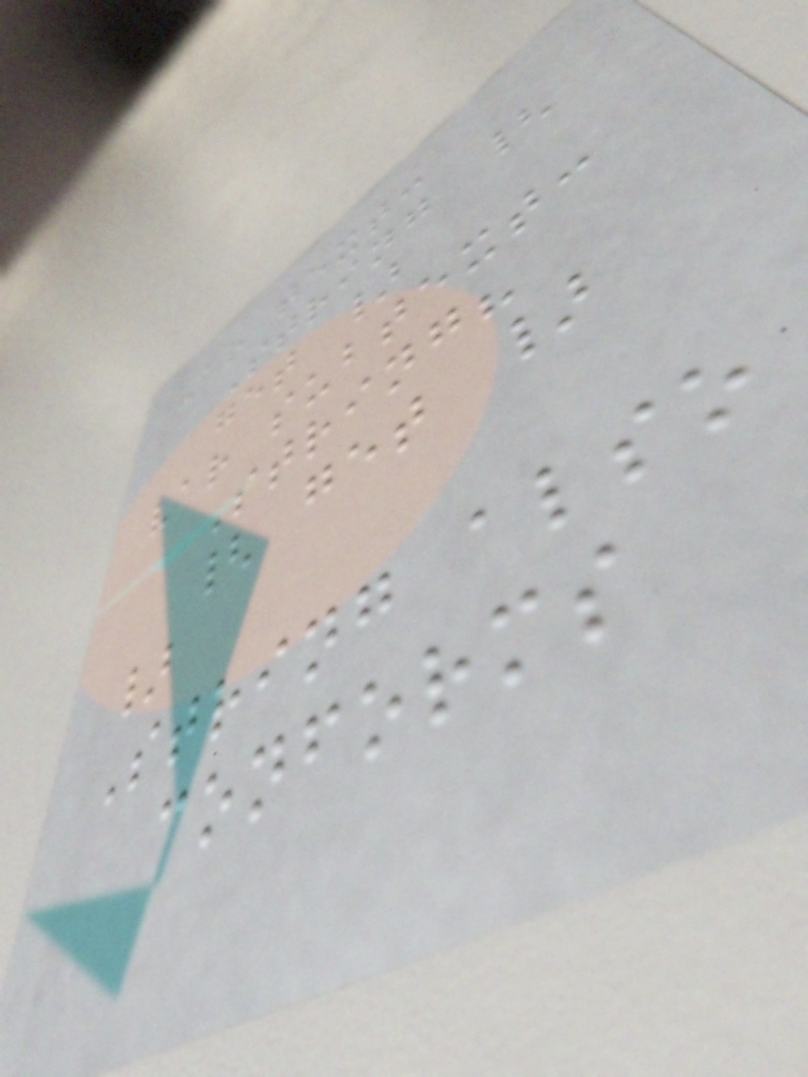var text:
String {
get }
var subtext:
String?
{ get }
}
String also
conforms
